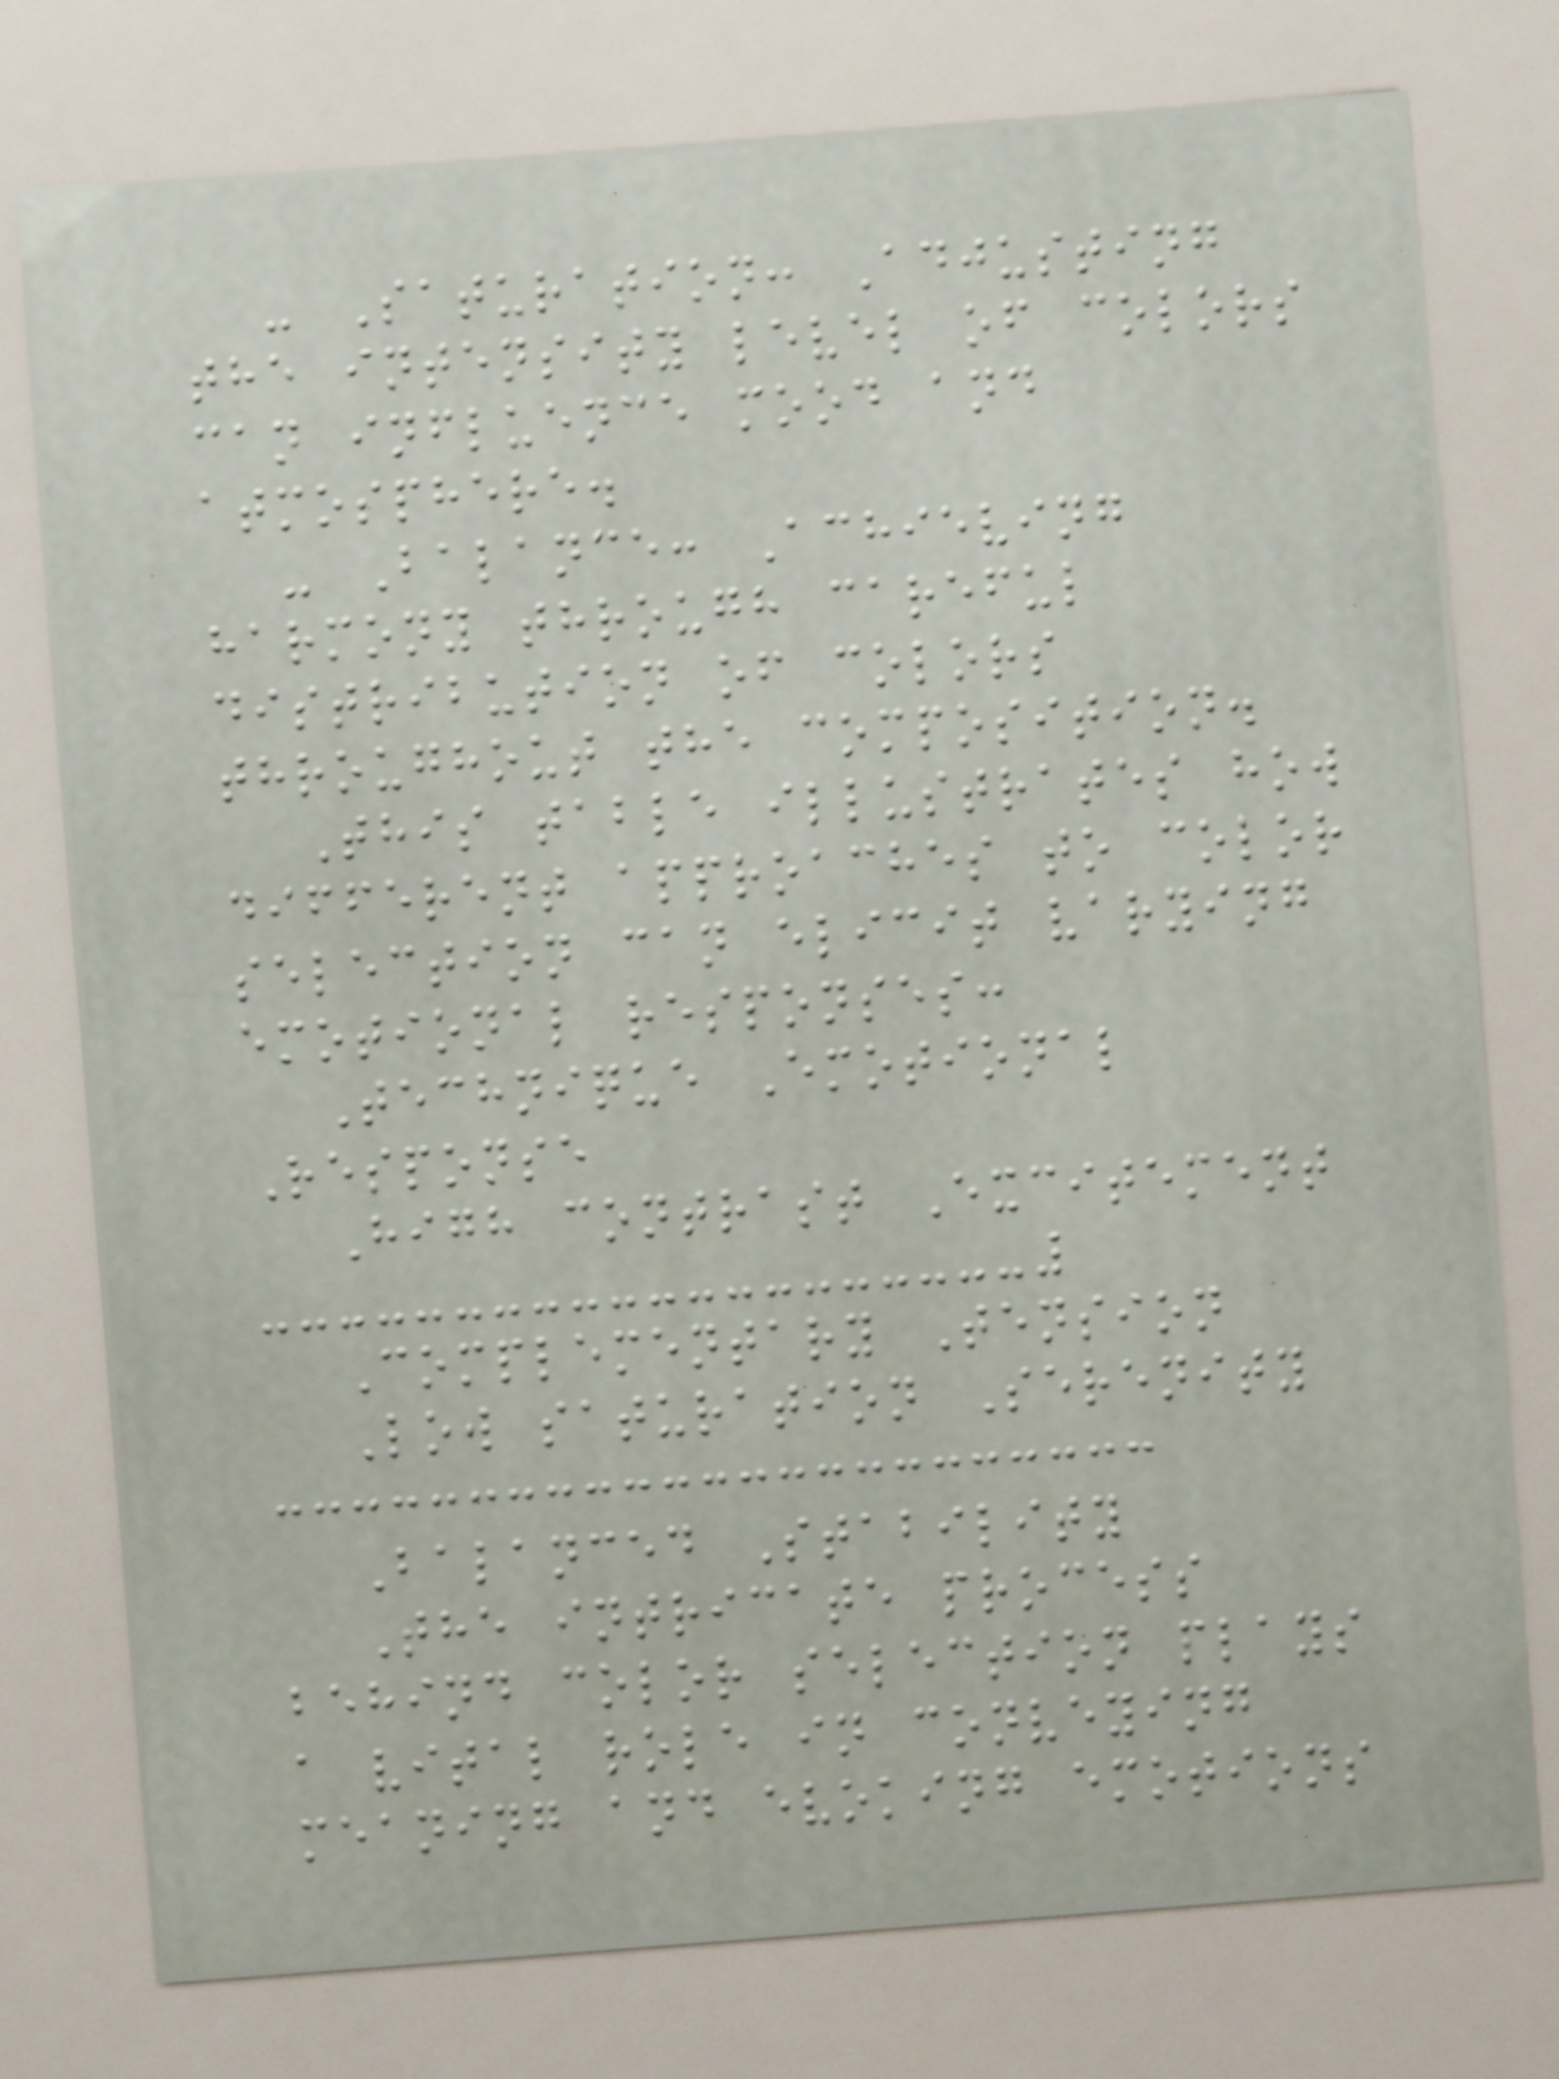- Saturation: Adjusting
the intensity level of colors
can influence mood and
atmosphere.
- Balance: Achieving
harmony through careful
distribution of colors
throughout the composition.
This table illustrates how
different approaches to color
selection can elicit varying
emotional responses:
Technique Emotional
Response
High contrast Excitement
Complementary Tension
Low saturation Serenity
Balanced Stability
The intricate process
behind color selection plays
a vital role in conveying
meaning and evoking emotions
